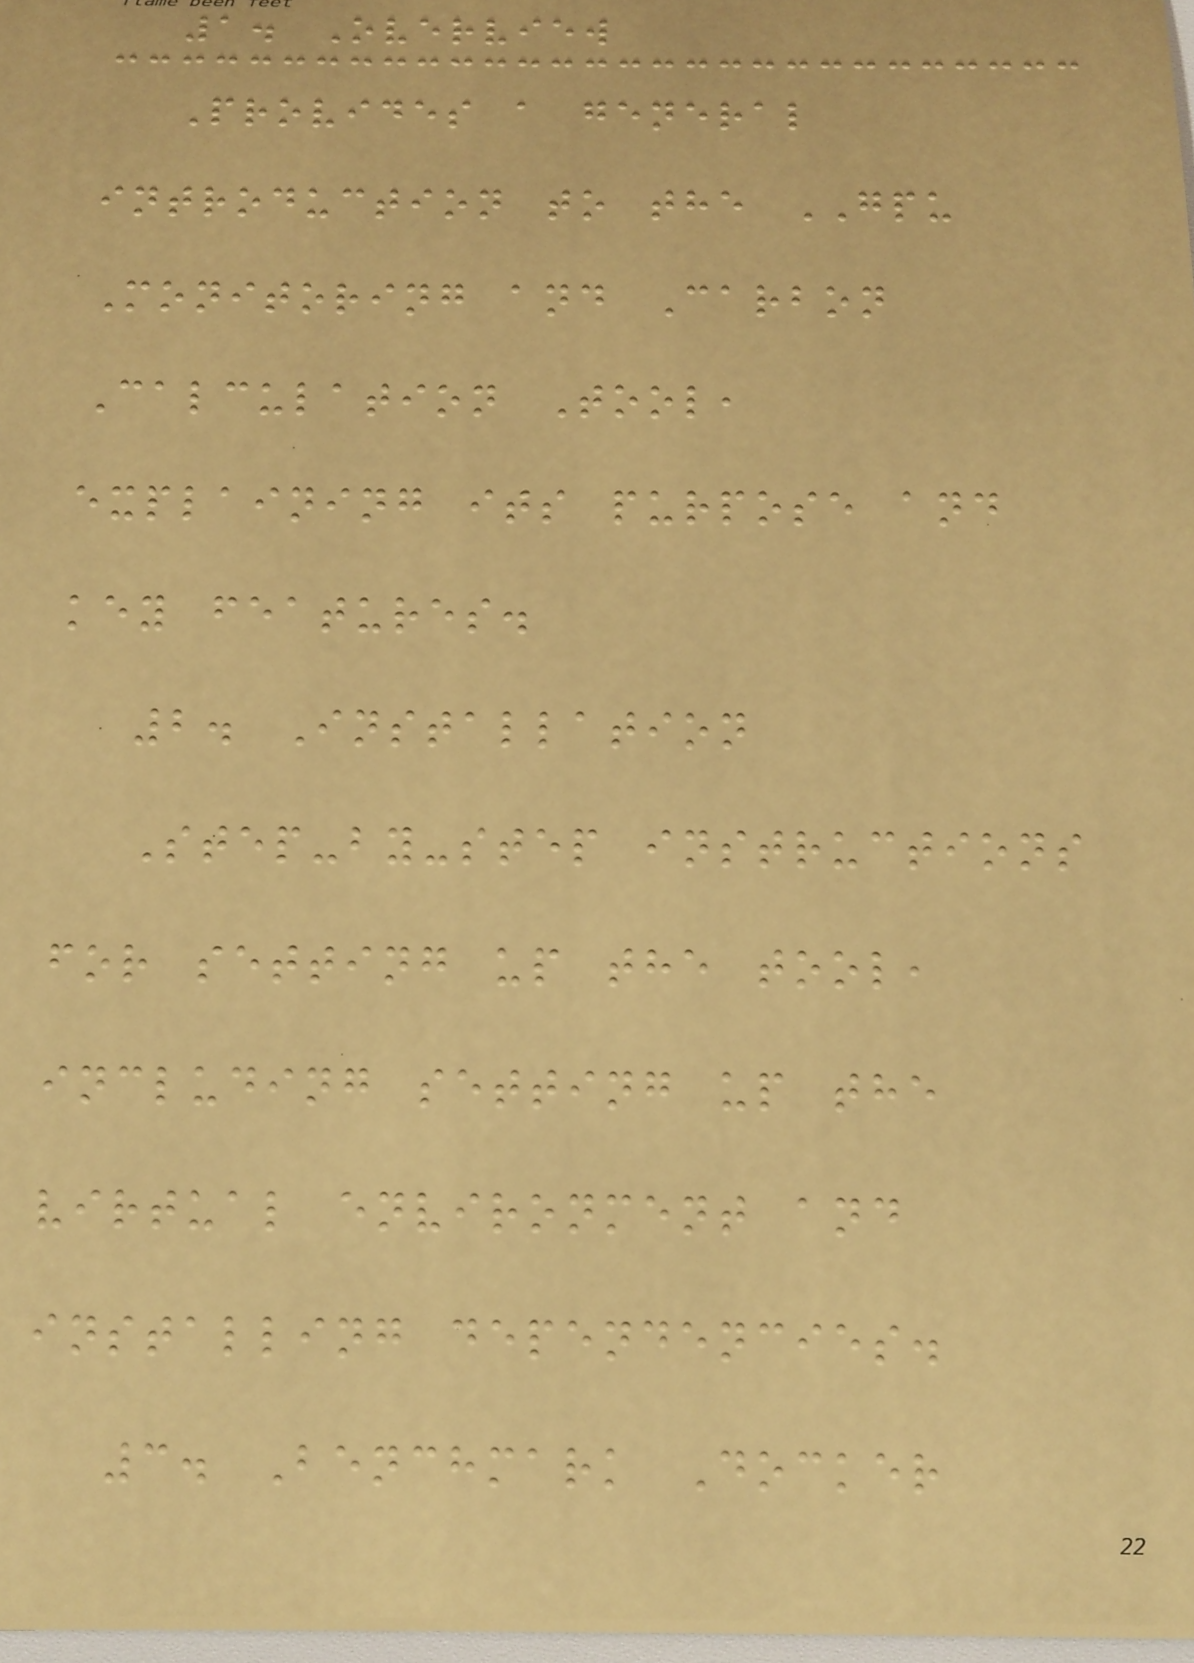1. Overview
Provides a general
introduction to the GPU
Monitoring and Carbon
Calculation Tool,
explaining its purpose and
key features.
2. Installation
Step-by-step instructions
for setting up the tool,
including setting up the
virtual environment and
installing dependencies.
3. Benchmark Docker
